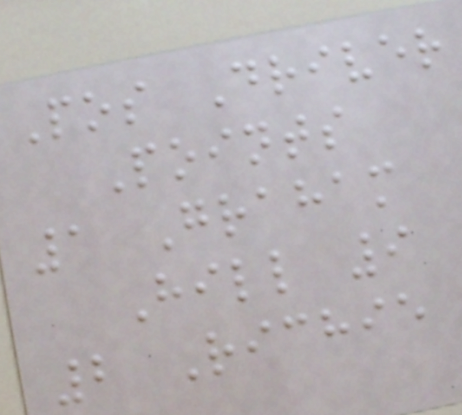Pos Driver
Points
1 Graham
Hill 9
2 Richie
